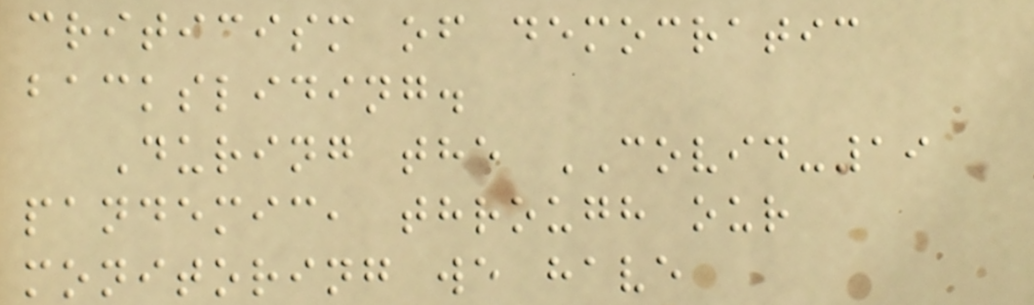criticism of democratic
backsliding.
During the COVID-19
pandemic, through our
monitoring we have
